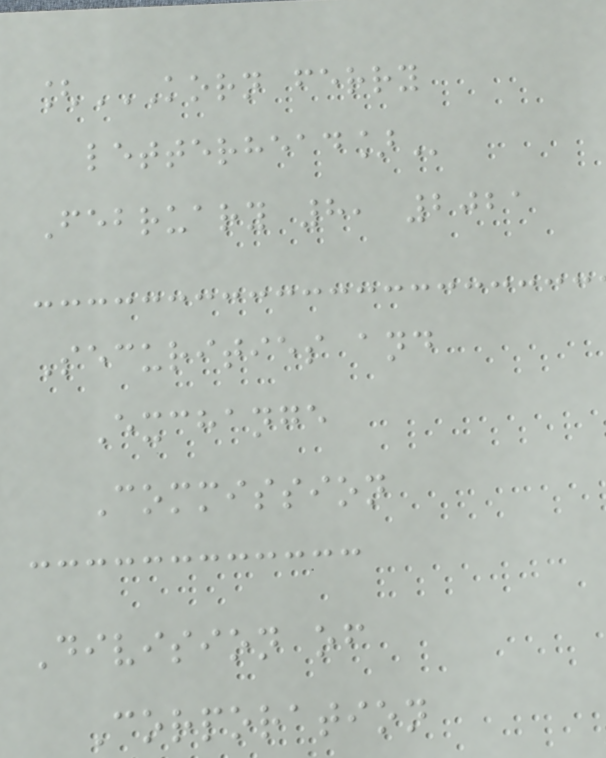[KORN FERRY
LETTERHEAD]
February 8, 2021
Securities and
Exchange
Commission
Division of
Corporation
